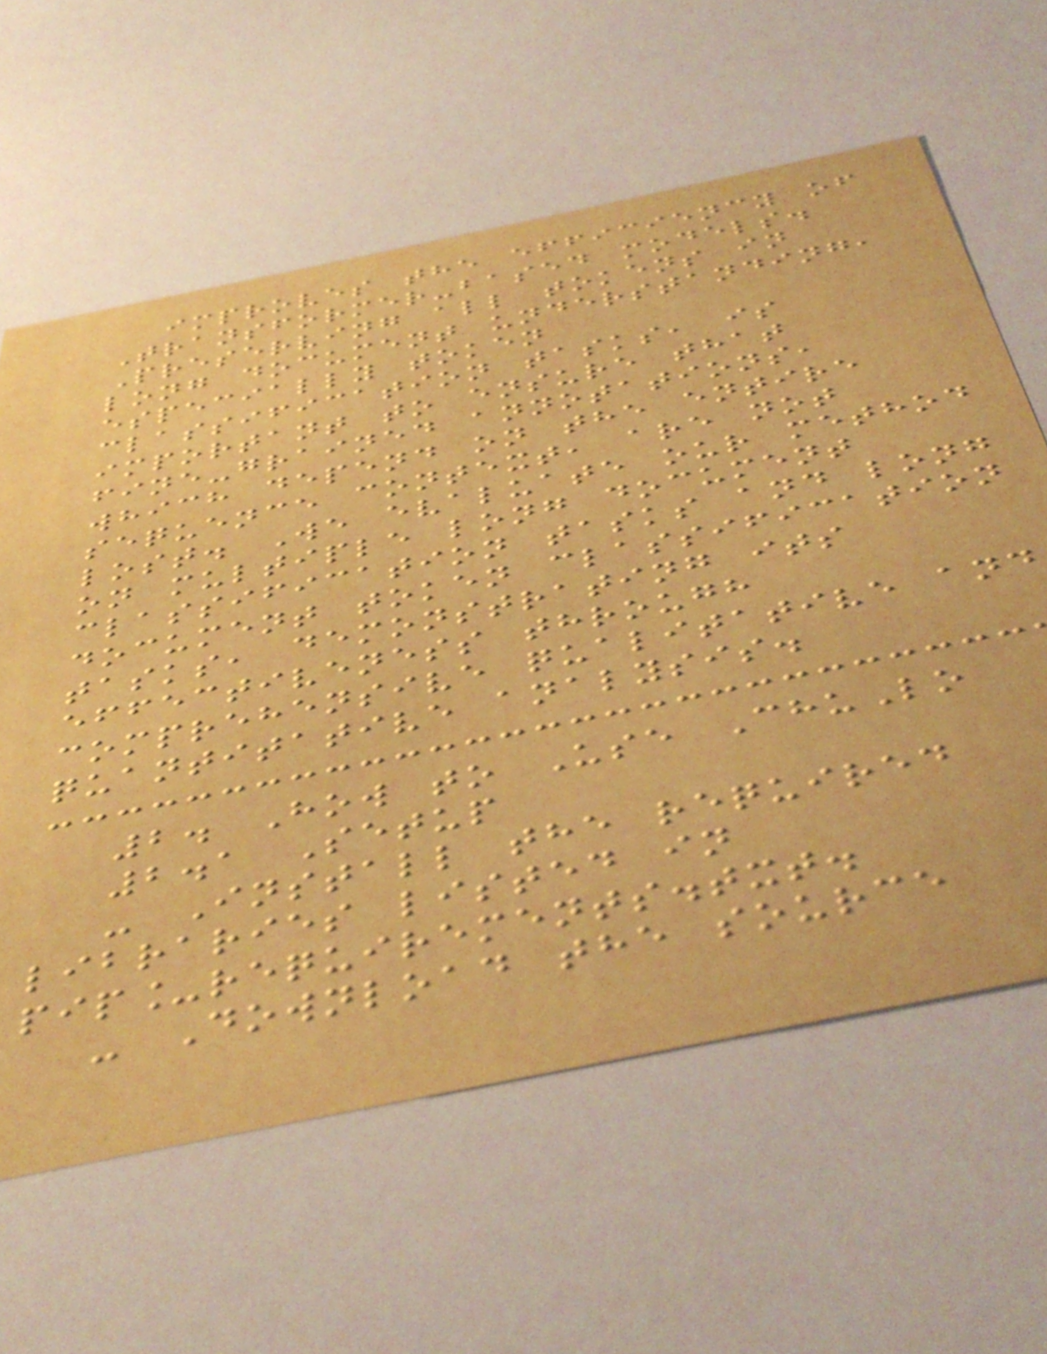improves the efficiency of
Transformer-based models.
Preserving all tokens in
long document understanding,
especially token
classification tasks, is
important to ensure that
fine-grained annotations,
which depend on the entire
sequence context, are not
lost. We evaluate our method
on multiple long document
classification tasks and long
document token classification
tasks, demonstrating its
effectiveness through
comprehensive qualitative and
quantitative analysis.
2. How to Use ChuLo
2.1 Setup
- Install the required
libraries listed in
pip_requirements.txt.
- Download the source
